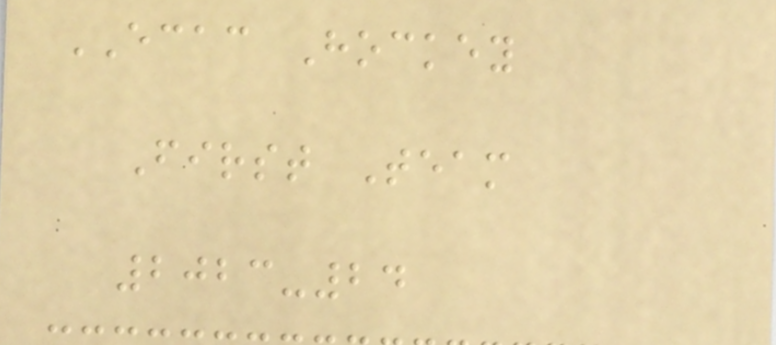ECAC Hockey
First Team
2023-24
